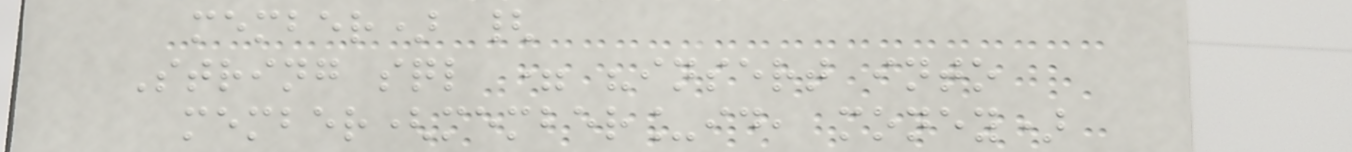member) {
String sql = "insert into
member(member_id, money)
